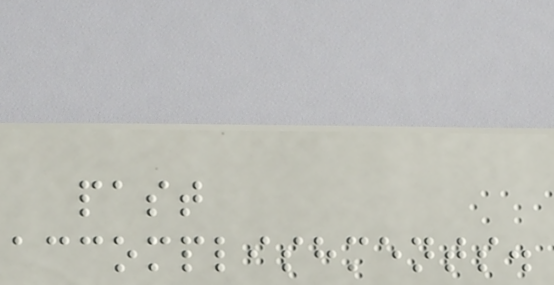past
accomplishments.
